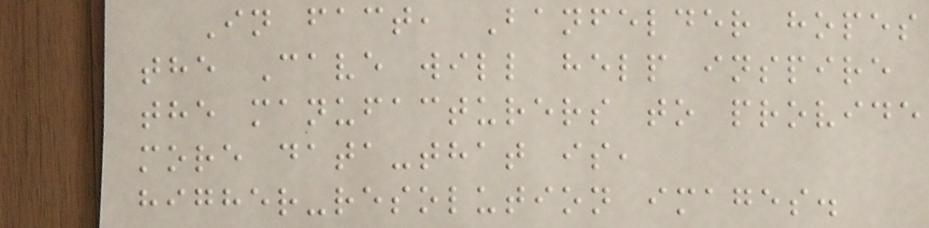In fact, Banfelder hopes
the Cave will help inspire
the manufacturers to provide
more data-that is,
higher-resolution images.
